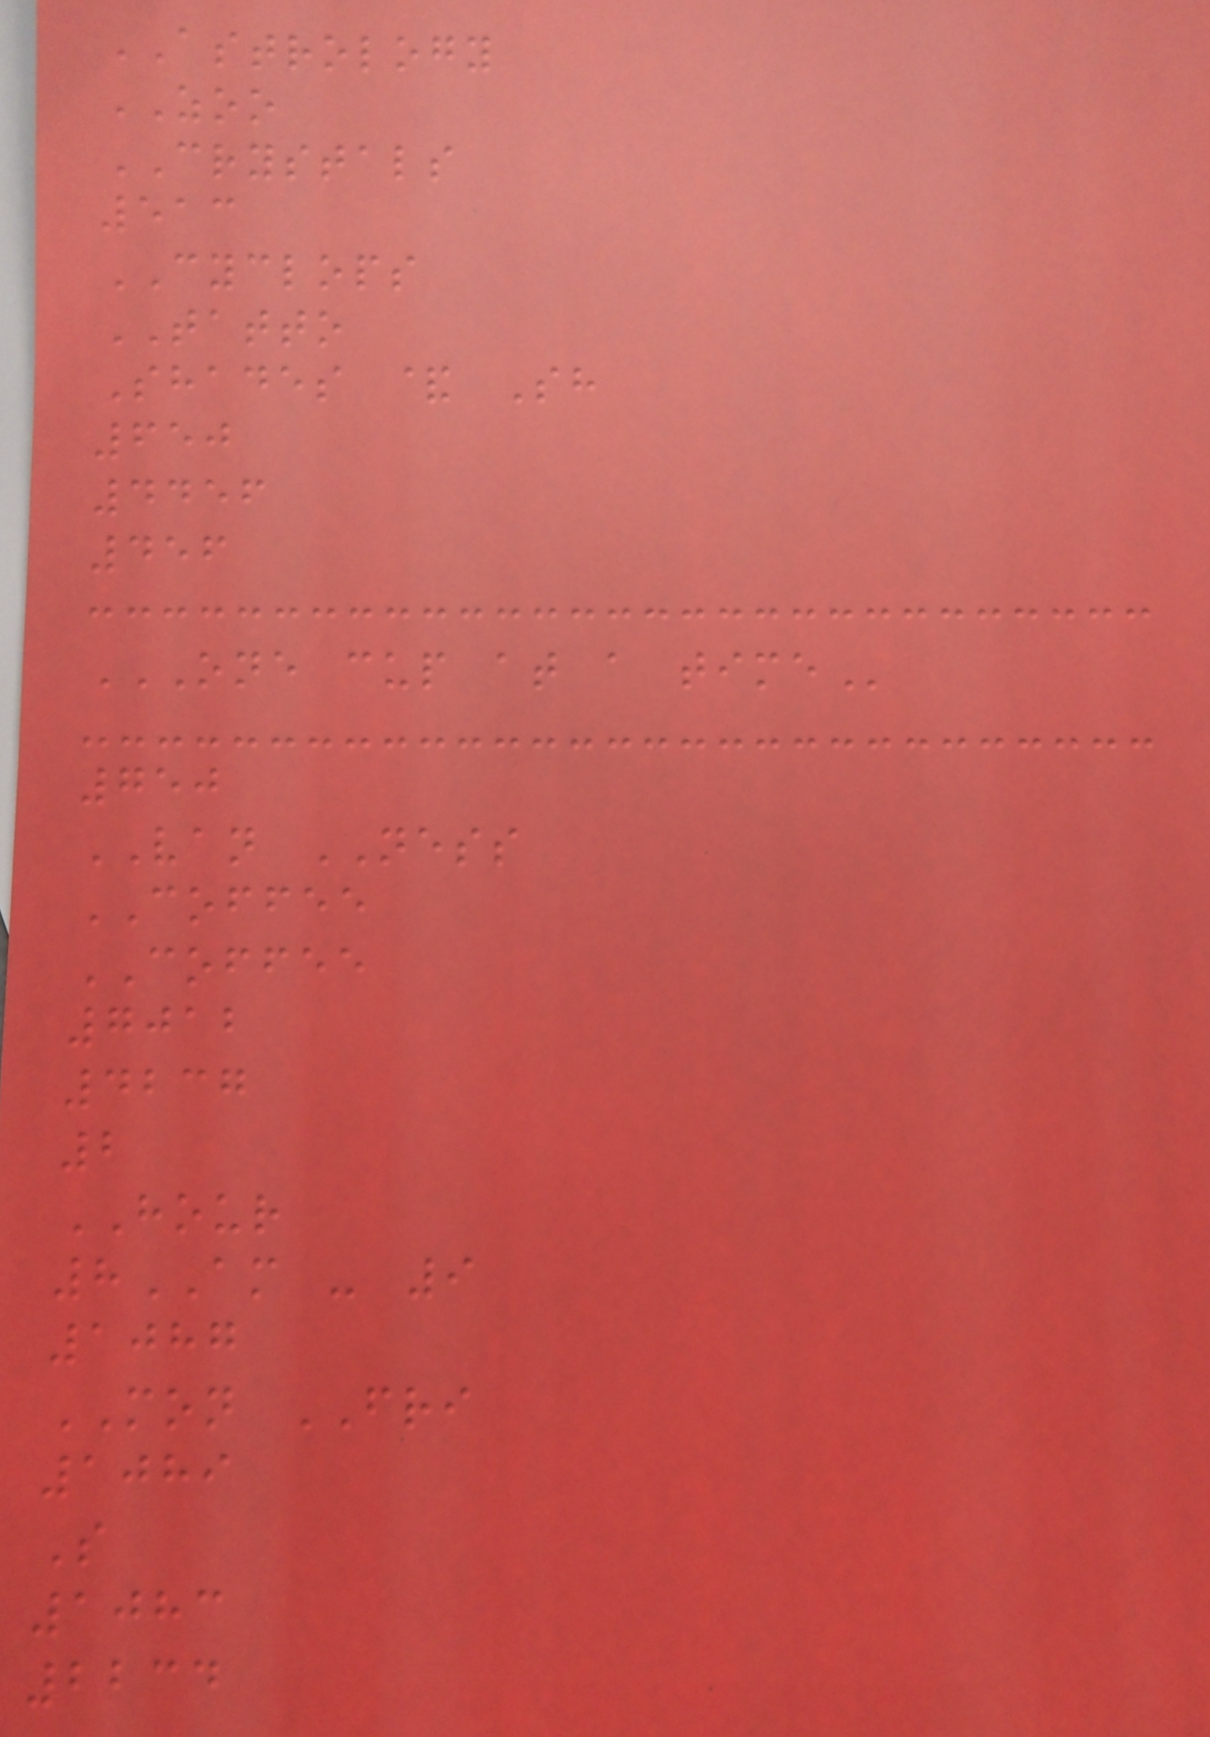ASTROLOGY
ZOO
CRYSTALS
513
CYCLOPS
TATTO
Shades & Sh
650
4456
456
ONE CUP AT A TIME
750
VAN NESS
COFFEE
COFFEE
7012
4237
2
HOUR
8AM - 9
1087
MON FRI
1089
S
1083
2234
